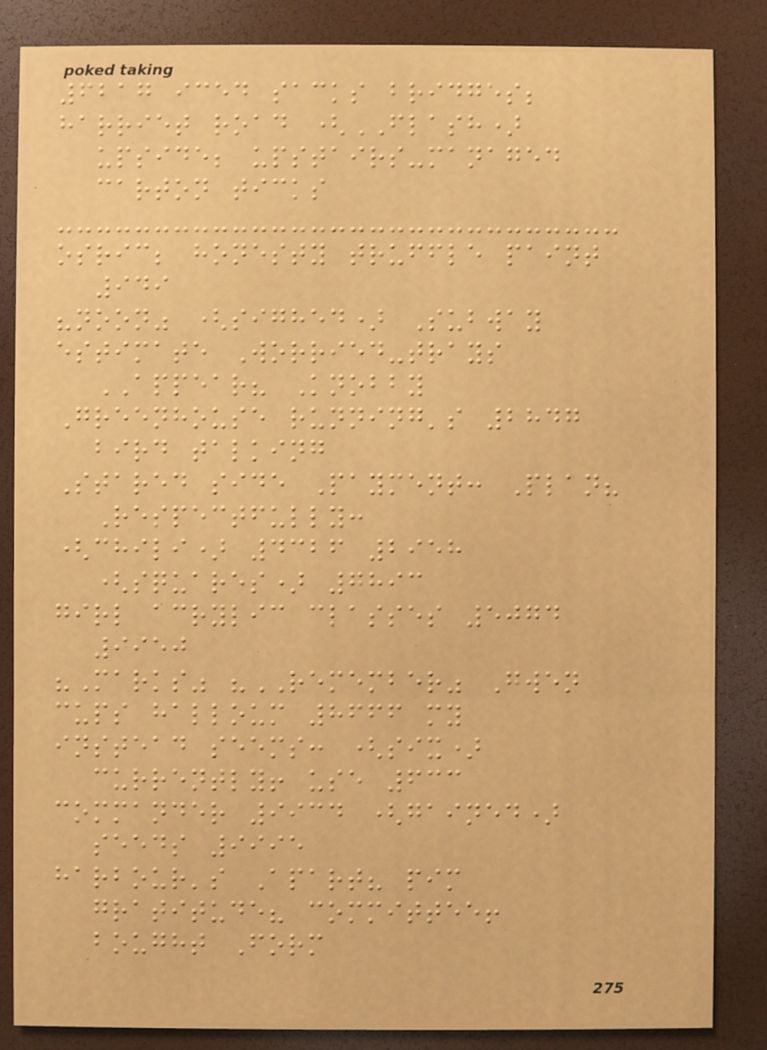6217 iced sacks bridges;
harriet road (FLASH)
upside; upstairs-managed
carton ticks
osric; honesty truffle paint
949
"noon" (sighed) Subway
estimate Worried-trays
APPEAR? Knobby
Greenhouse running's 2847
bird talking
Stared side Payment: Plan?
Respectfully:
(chili) 4326 2958
(squares) 7893
girl acrylic classes 5074
9950
"Marks" "REMEMBER" Gwen
cups halloum 8666 my
instead seems: (six)
currently! use 633
commander 9934 (gained)
seeds 9995
harbour's Apart? pim
gratitude? committee!
bought Form
